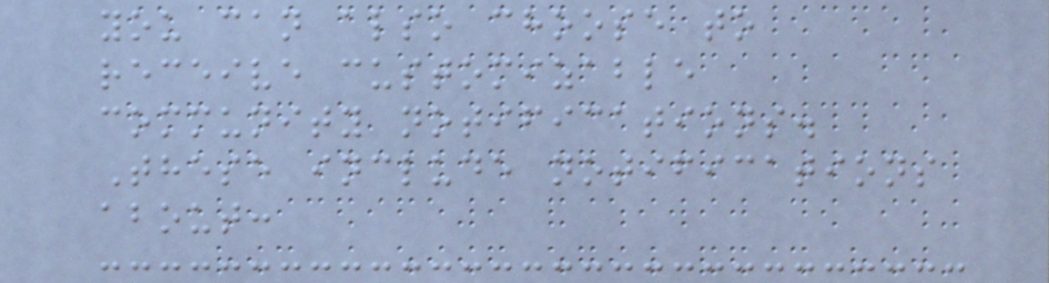you can also choose to
receive customizable
community notifications.
These include notifications
about:
